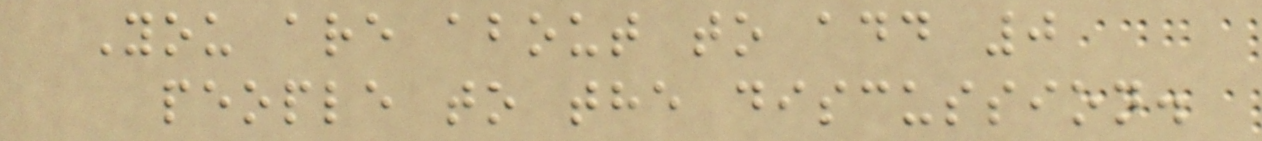You are about to add 0
people to the discussion.
